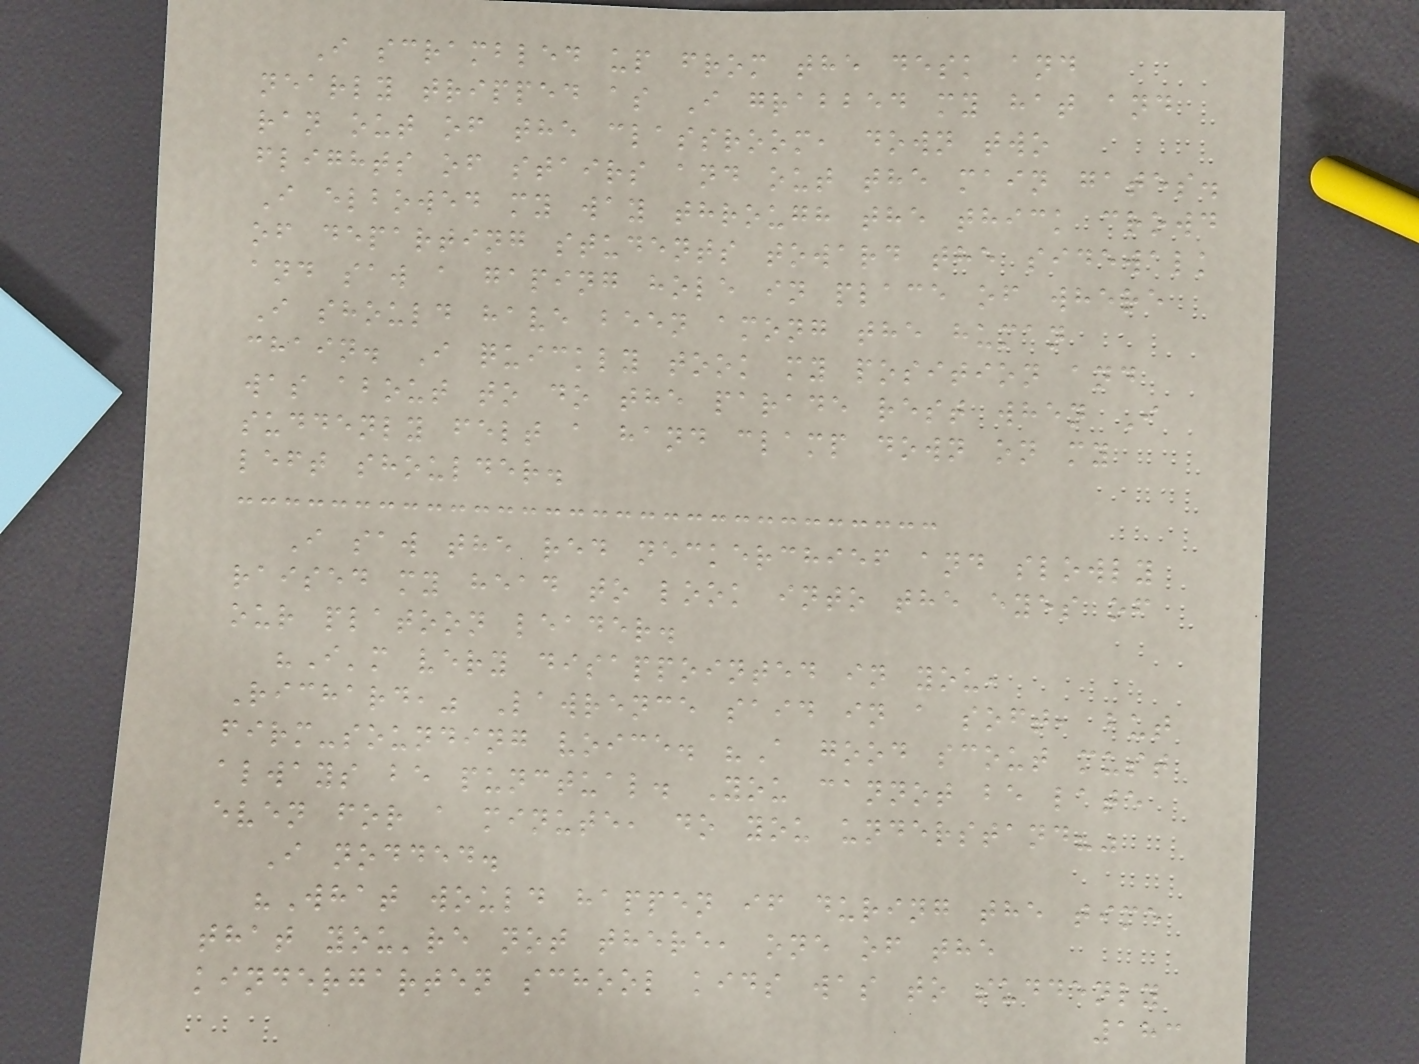I scrambled up from the desk and
nearly tripped as I grabbed my hat and
ran out of the classroom, down two
flights of stairs and out the main gates.
I elbowed my way through the thick crowd
of departing students toward the sidewalk
and saw a gaping hole in place of where
I should have been among the human
chain. I quickly took my position and
was about to do the parade rest when I
suddenly felt a hand clamp down on my
left shoulder.
I saw the red neckerchief and slowly
raised my head to look into the eyes of
our platoon leader.
"I'm very disappointed in you,
Richard," Lawrence said in a soft, but
firm-sounding voice. "A good scout must
always be punctual. You cannot be late
even for a minute, do you understand?"
I nodded.
"What would happen if during the time
that you're not there, one of the
kindergarten school kids was to suddenly
183
